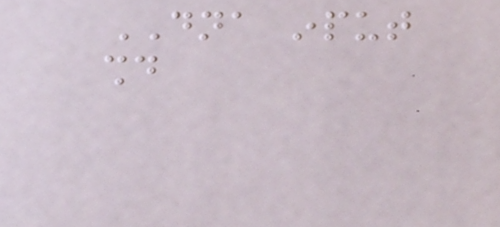DNA input
should
